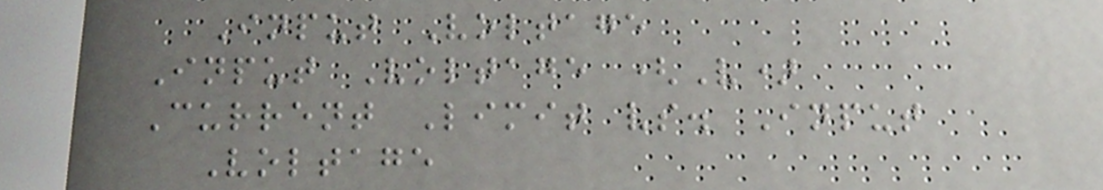Input Voltage
Input Voltage (V)
Current Limit vs. Input
Voltage
